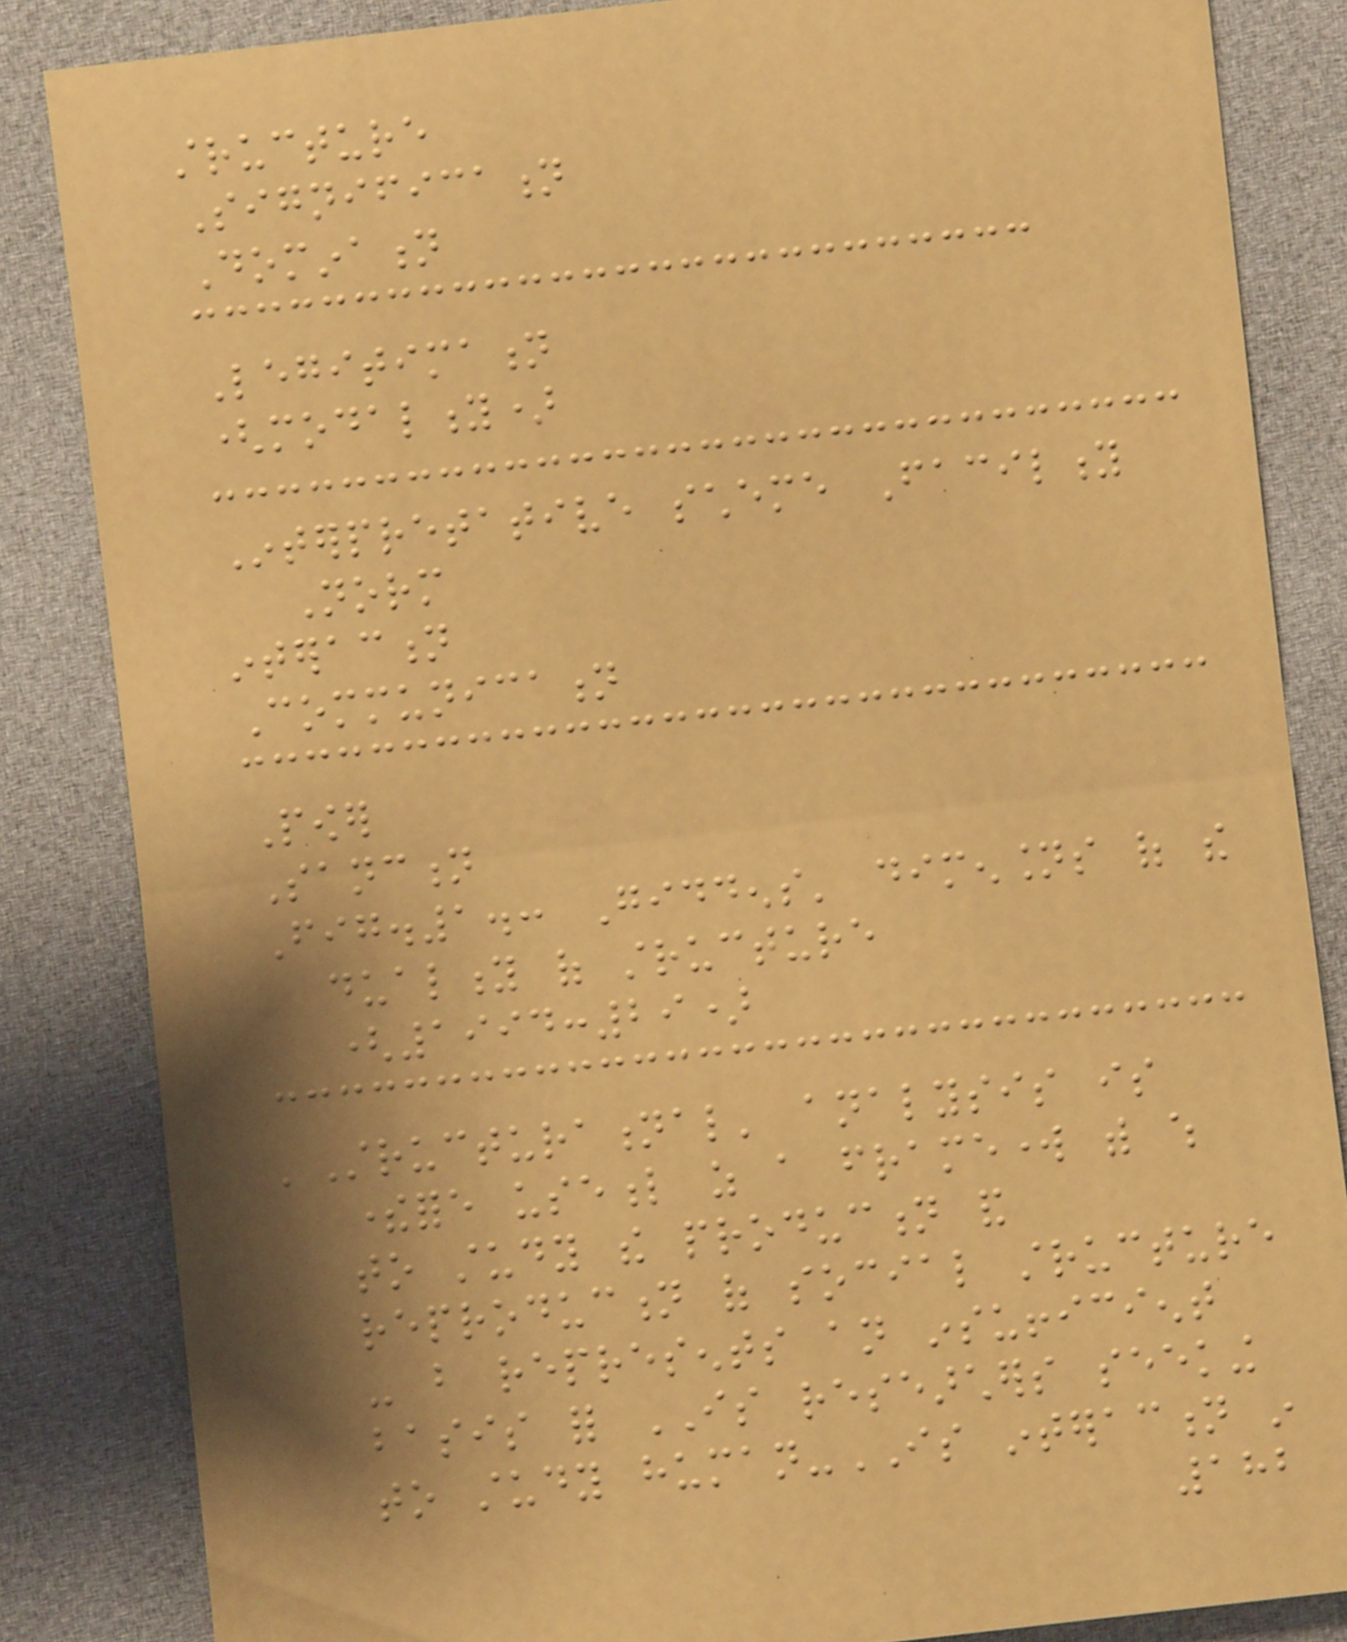structure
Signification
Domination
Legitimation
(modality)
Interpretative scheme Facility
Norm
interaction
Communication
Power
Sanction
Fig.1.: Giddens' dimensions of the
duality of structure
(1994:29)
'Structurational' analysis is
therefore useful as a framework with which
to study the production and
reproduction of social structure
- but represents an insufficient
basis for IS researchers seeking
to study human-IS interaction in
182
